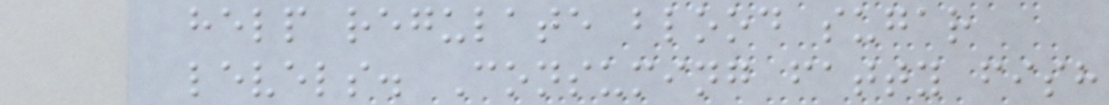help regulate blood sugar
levels. Consuming fatty fish
